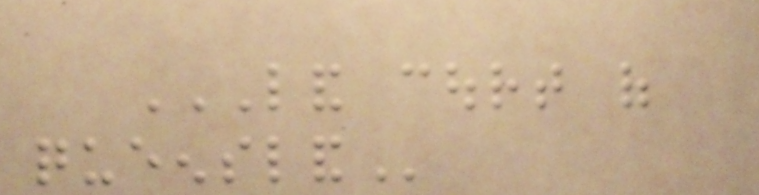LAND COURT OF
QUEENSLAND
